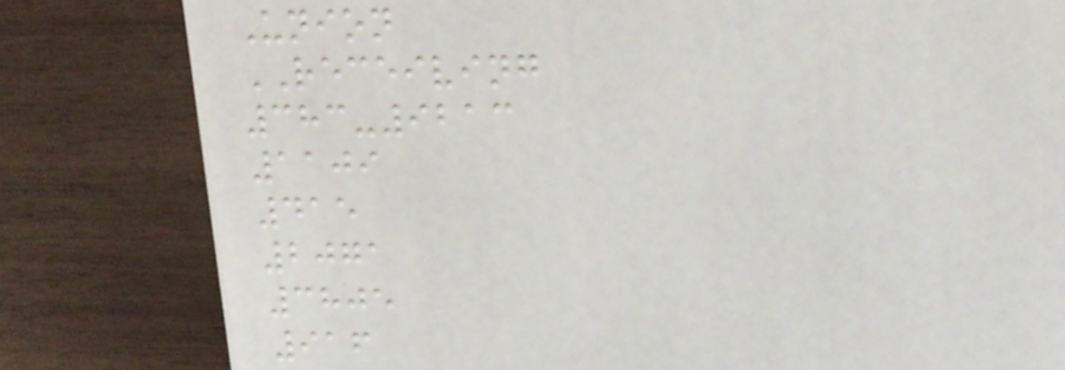Union
RECEIVING
383-9213
1109
415
2071
3805
916
